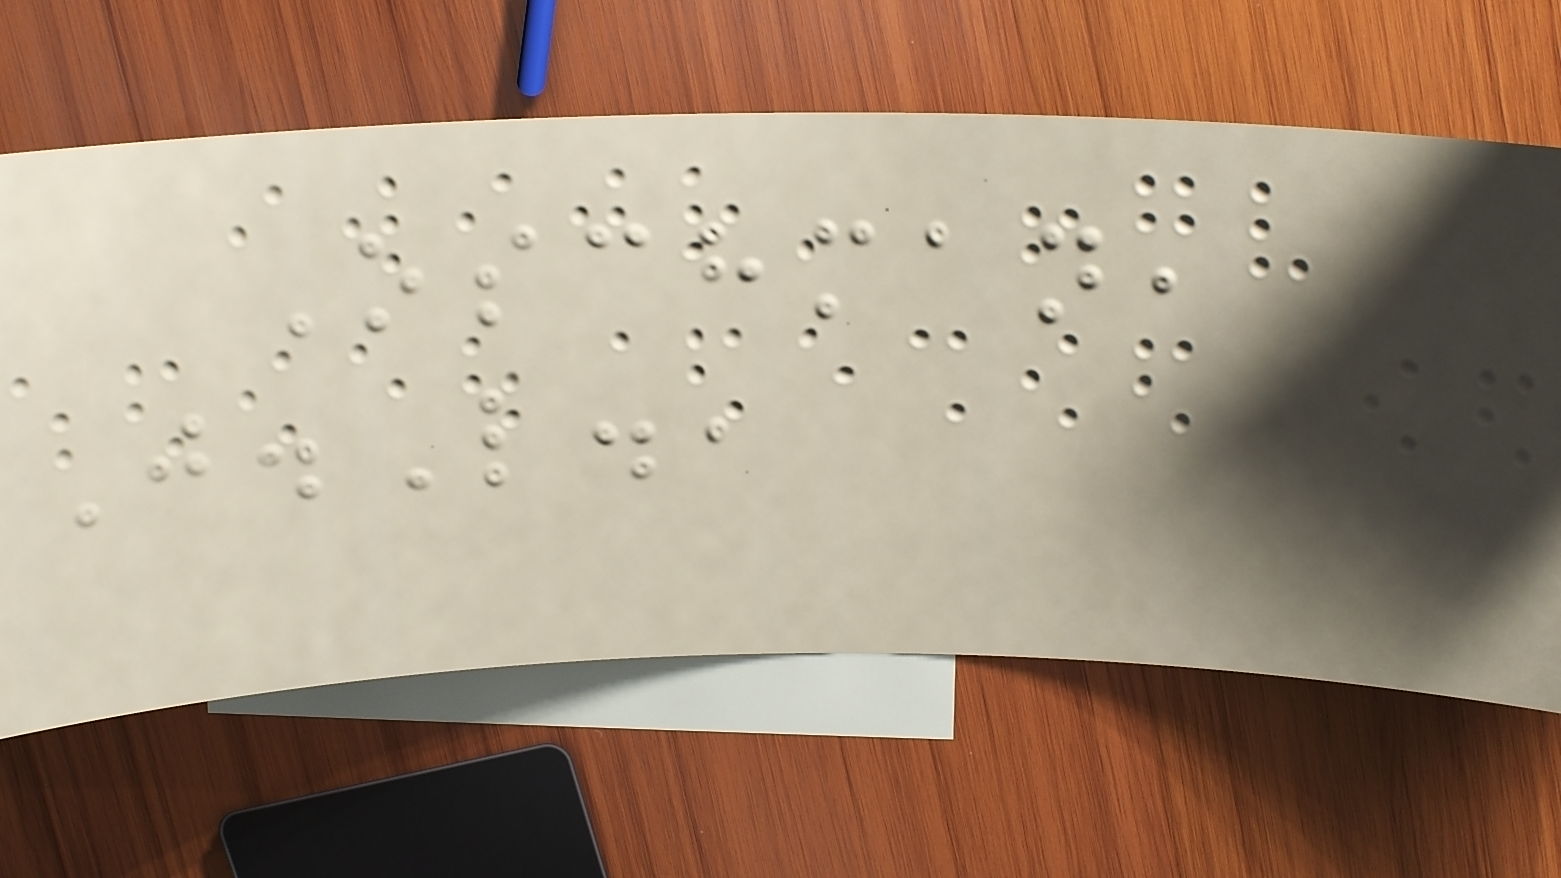Oschman,
J.L.,
